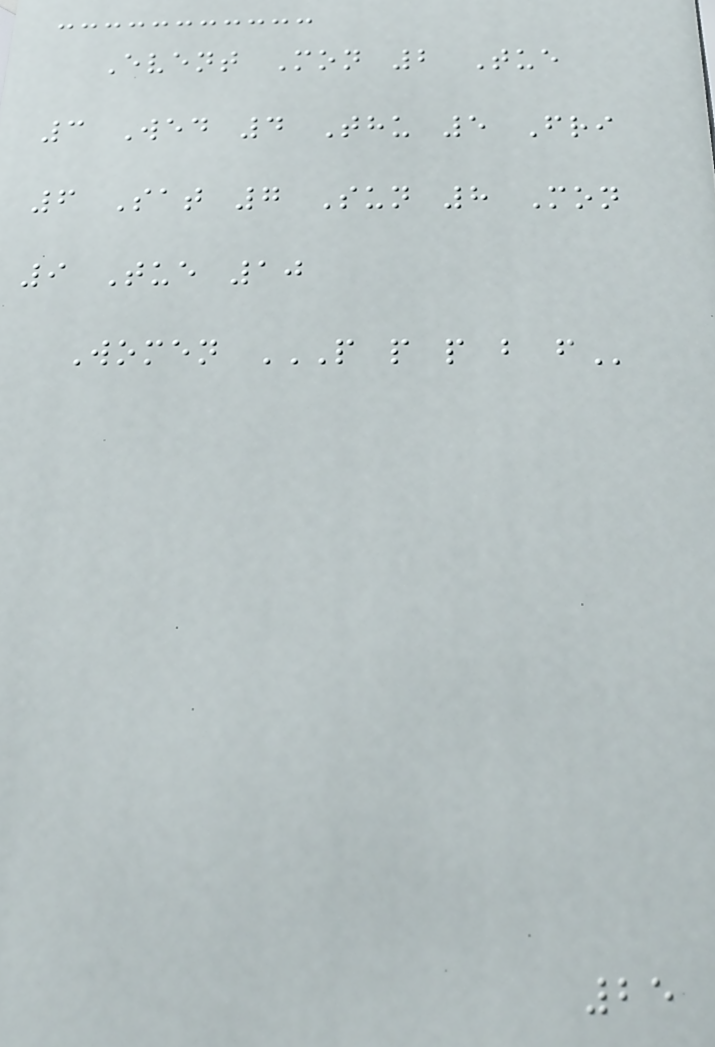Event Mon 2 Tue
3 Wed 4 Thu 5 Fri
6 Sat 7 Sun 8 Mon
9 Tue 10
Women P P P B F
25
